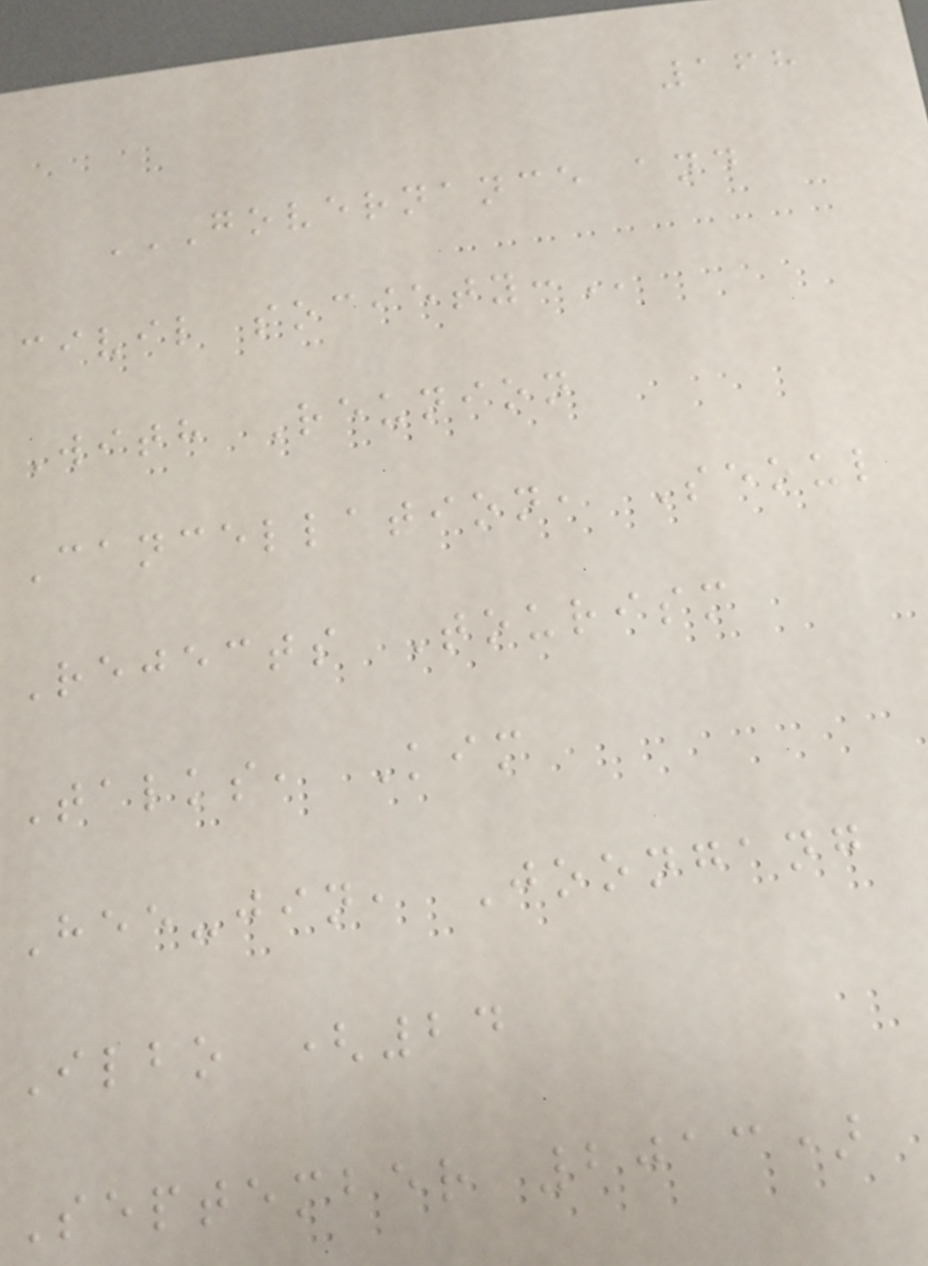168
GOVERNANCE AND
CIVIL SOCIETY:
With Reunion
Cancellation, Seoul
Rejects Tourism
Talks, Kim
Hee-jin, Joongang
Ilbo (24
September 2013)
